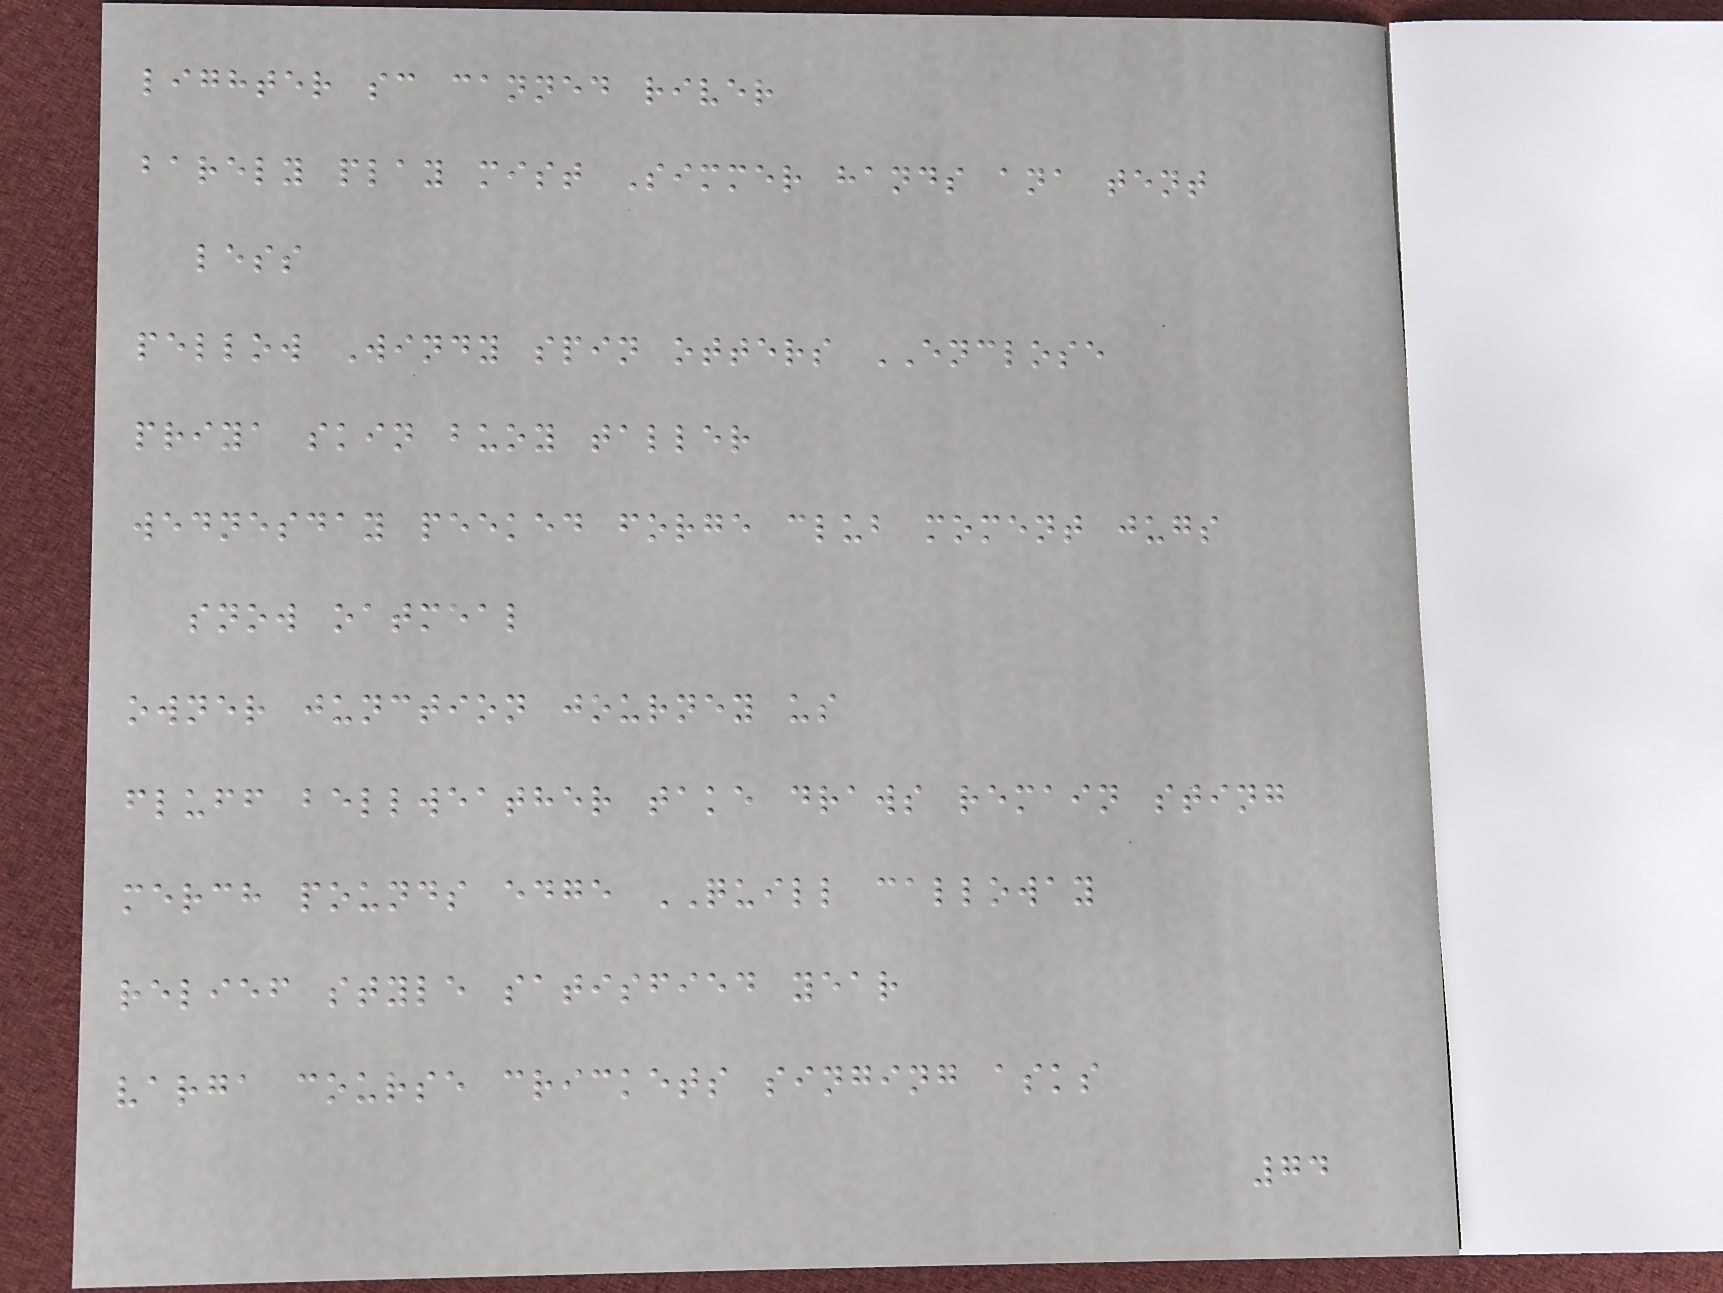lighter sc canned river
barely play mist Simmer hands ana tent
less
pellow Windy spin otters ENCLOSE
priya skin buoy taller
wednesday peeked forge club moment jugs
snow oatmeal
owner junction journey us
fluff bellweather take draws remain sting
merch pounds edge QUILL calloway
relief style satisfied year
varga course crickets singing asks
74
